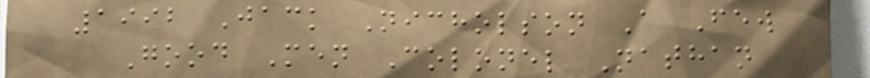1992 Jack Nicholson A Few
Good Men Colonel Nathan
